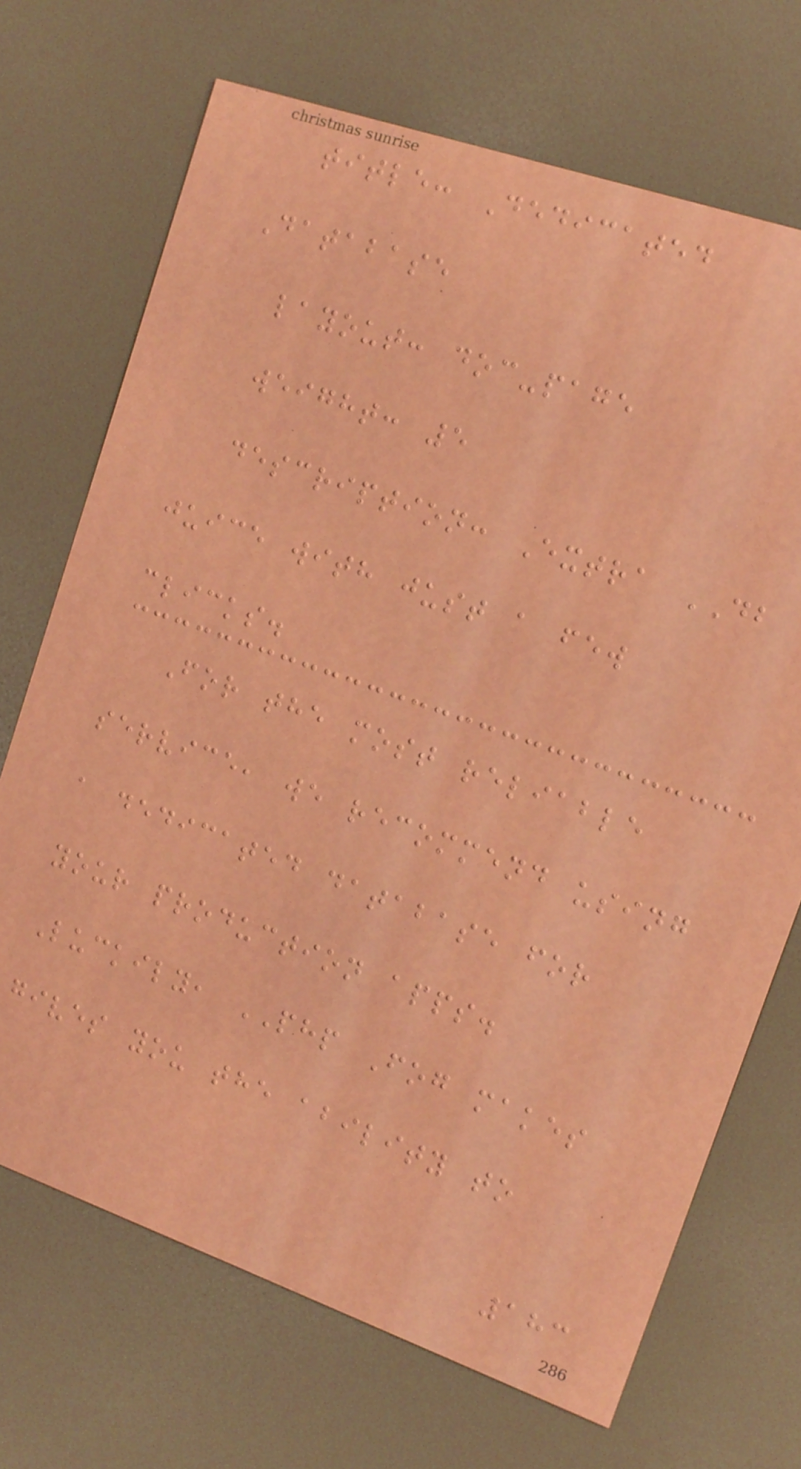title: Dedicated
Database
layout: doc-page
weight: 5
description: Extra DB
juice with just a few
clicks.
For the most reliable
service, we recommend using
a dedicated database for
your production apps.
Luckily, PHP Fog makes
gives you the ability to
183
